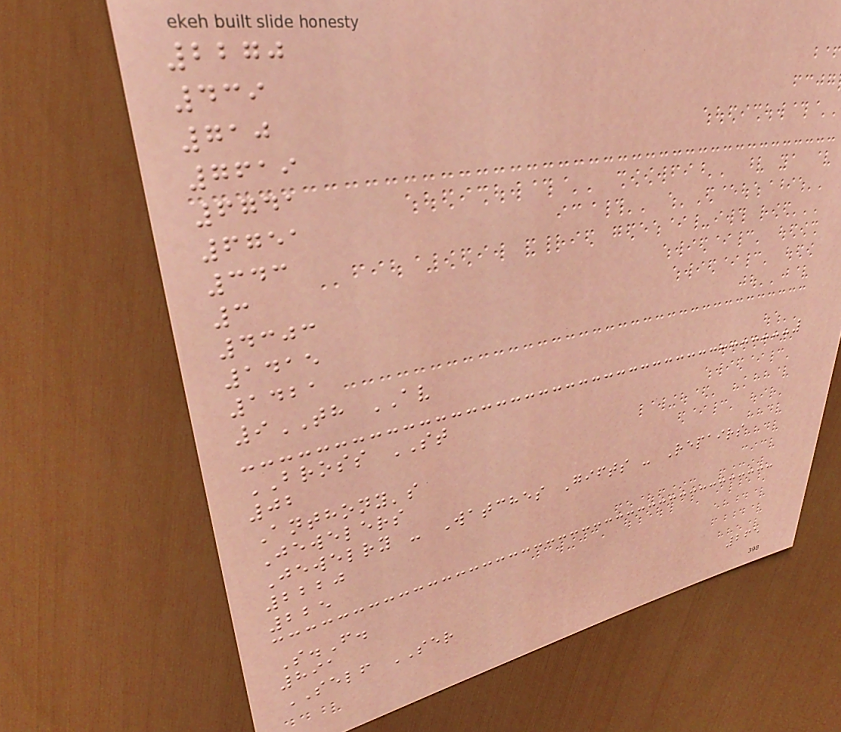2270
439
710
7619
6741
6751
343
3
4303
1415
1421
9TH AV
BROSS ST
02
Anthony's
Jewelers
Jewelry - Watches Gifts - Repairs
2220
225
S.F.
891
SELF SER
265
